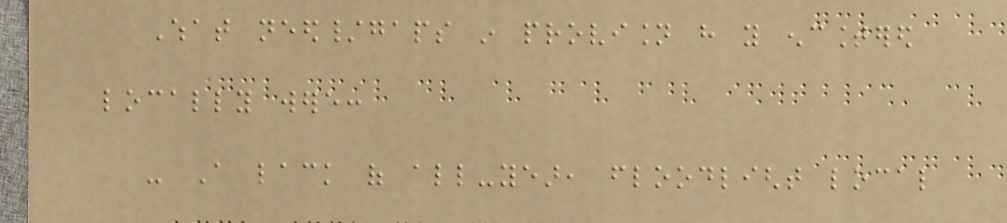What need/gaps in provision have you encountered
locally were:
- A lack of all-year, floodlight local
